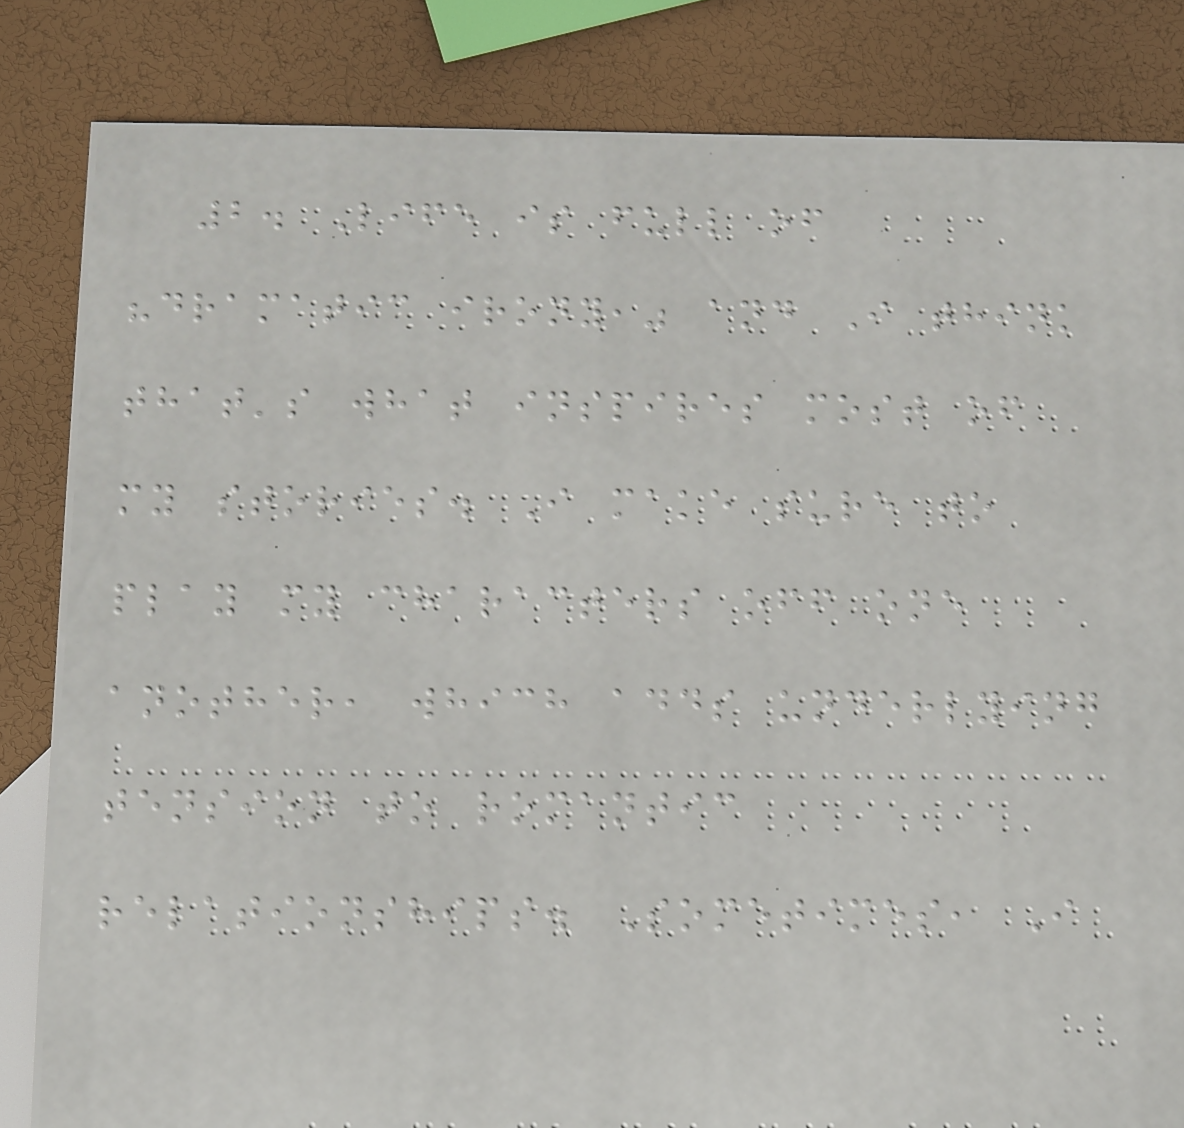2. Life is full of
"dramatic irony," and I think
that's what inspires most of
my stories. I make sure to
play my characters off one
another, which adds underlying
tension to romantic
relationships. Sometimes, I
